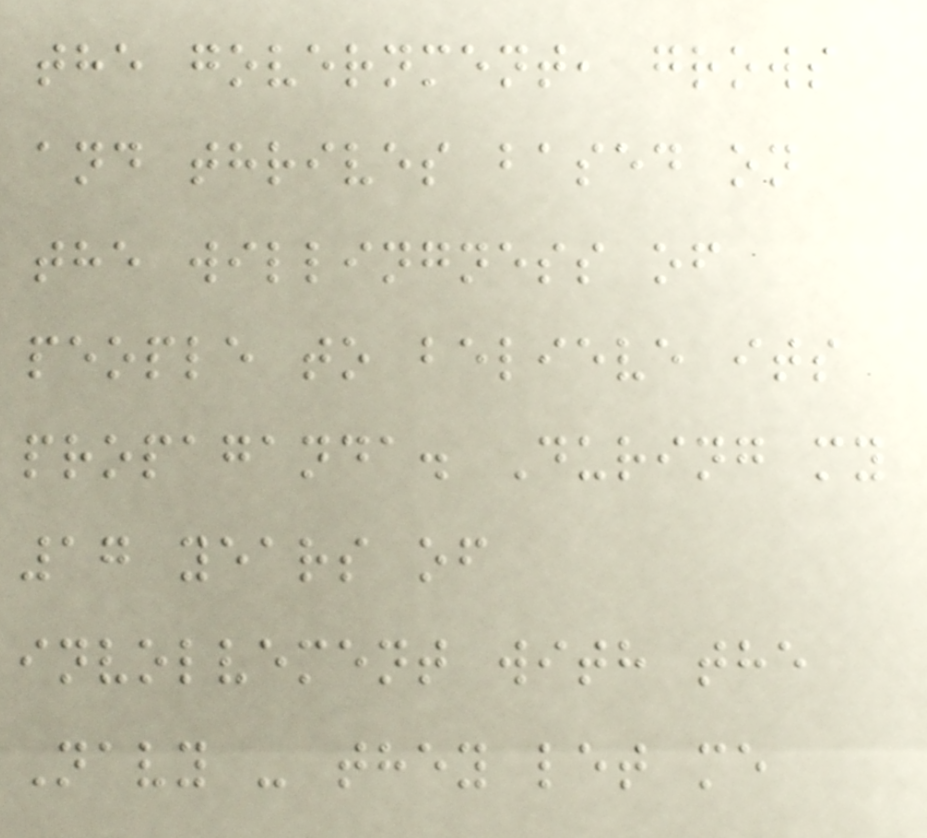the government, grows
and thrives based on
the willingness of
people to believe its
propaganda. During my
17 years of
involvement with the
Navy - they let me
